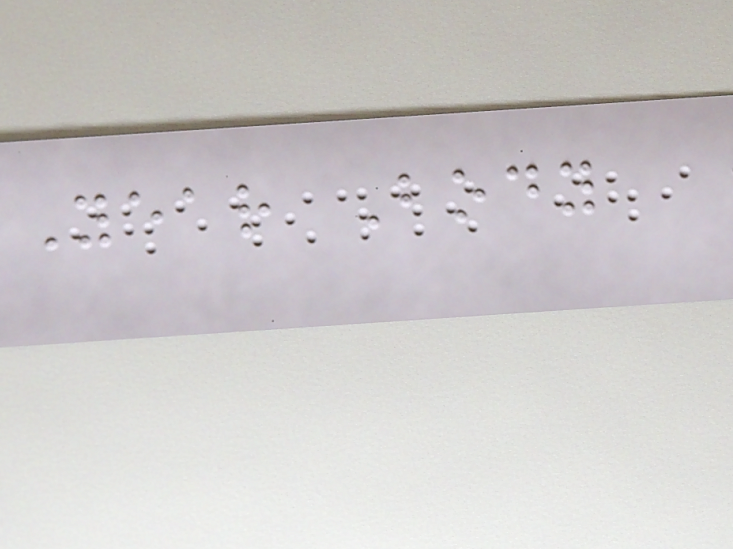Year Body
